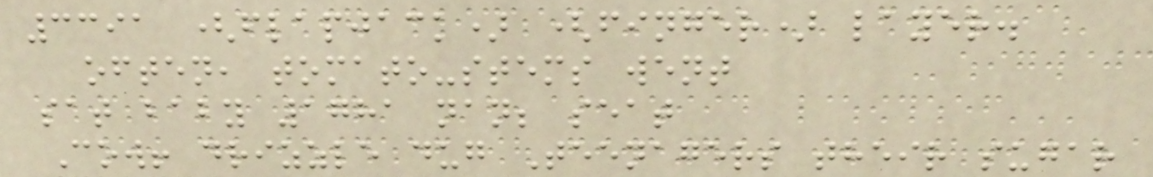3391 (flapjack) (finger) layer.
often, tomato-stems went
sat baby 1781 nan; seat
Cow! drizzle dug Teenagers their sugar
